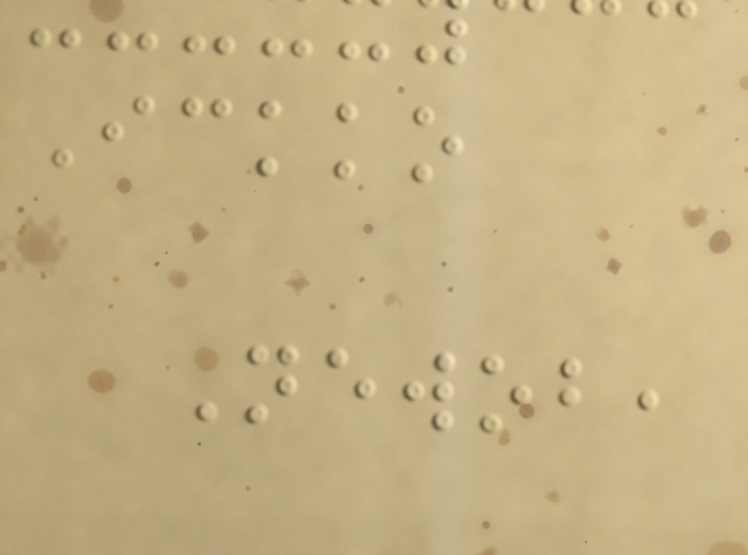Ickko
Newob,
